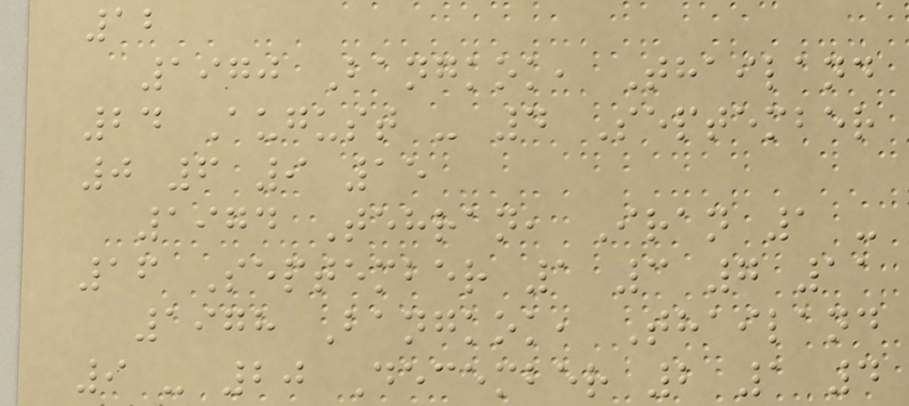12
1970 Bangkok, Thailand
24 August - 4 September
0 6 9 15
1974 Tehran, Iran 1 -
16 September 1 3 7 11
1978 Bangkok, Thailand
9 - 20 December 2 1 4
